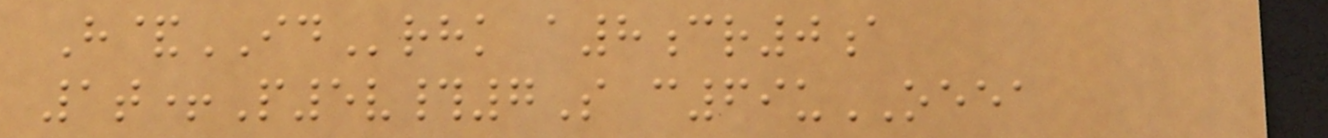H&IDrhk a8cr0a
1t+P5v#7S c69uOEEA
